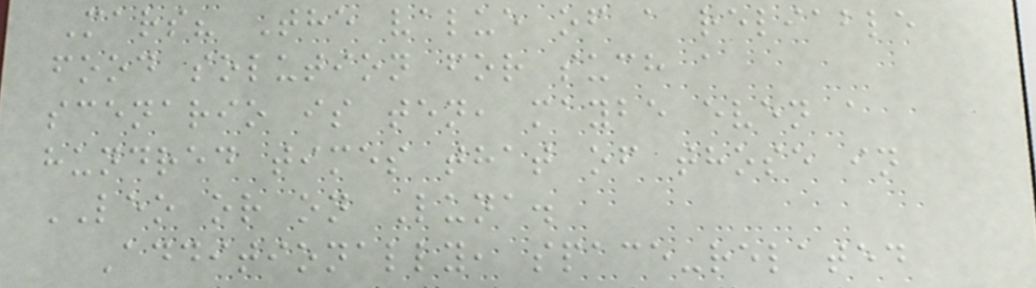Mars? The value of a reliable
food solution for such a
scenario is ten, maybe even a
hundred times that of those in
LEO or on Luna.
Additionally, space-related
